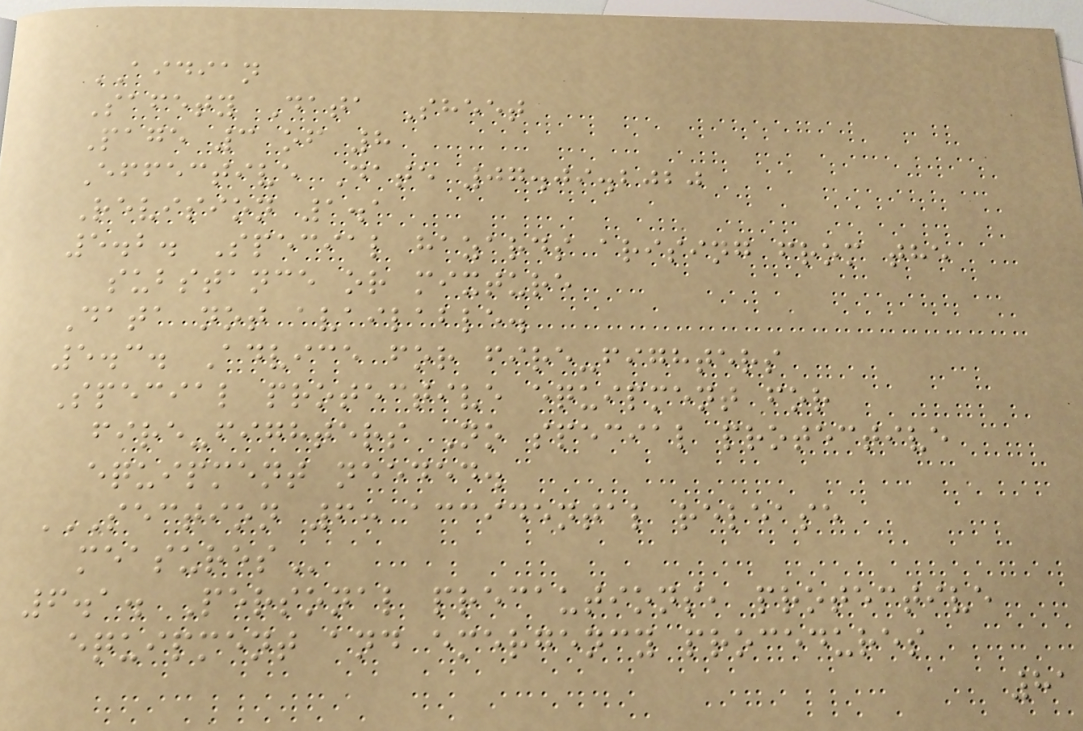AIDIAN
Safety Data Sheet
Page 3 of 8
Effective Date 07.09.2020
Revision 1.1
5.2. Special hazards arising from the
substance or mixture
Data not available.
5.3. Advice for fire-fighters
Special protective equipment for
fire-fighters No special protective
equipment needed.
SECTION 6: ACCIDENTAL RELEASE
MEASURES
6.1. Personal precautions, protective
equipment and emergency procedures
81
